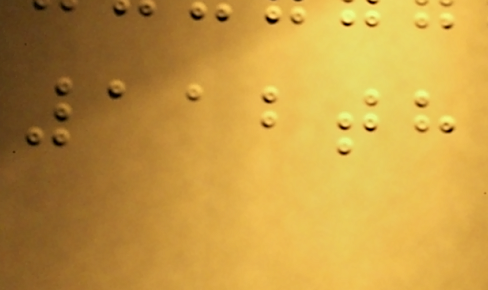112th
